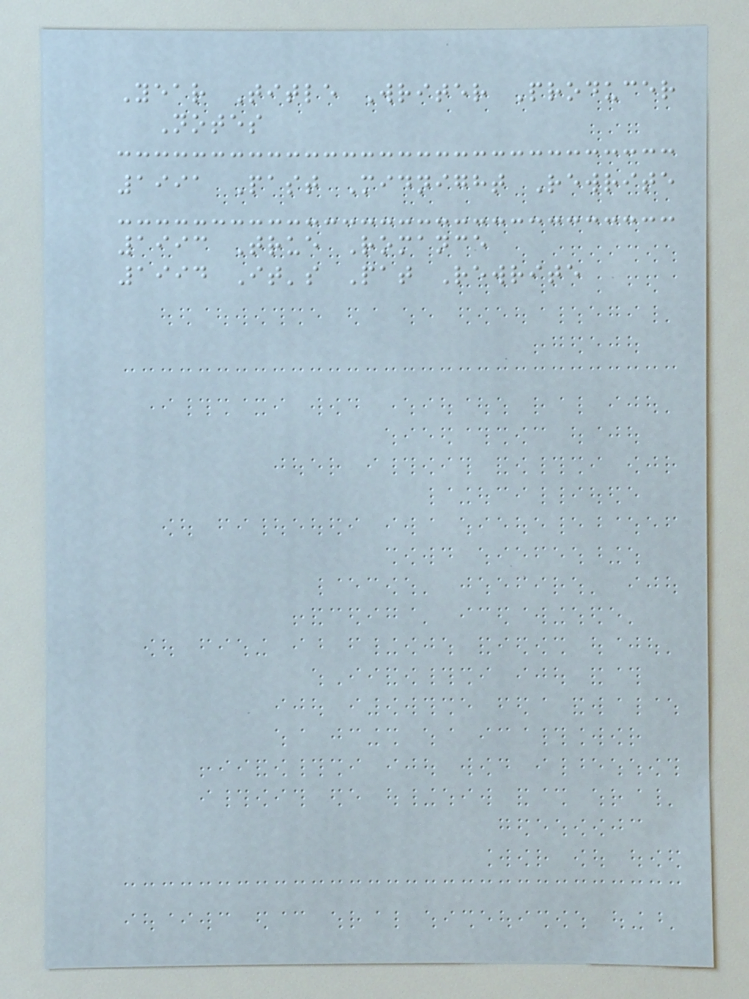Year Title Writer Producer
Notes
1991 Past Midnight Rewrite
1993 True Romance
1994 It's Pat Rewrite
